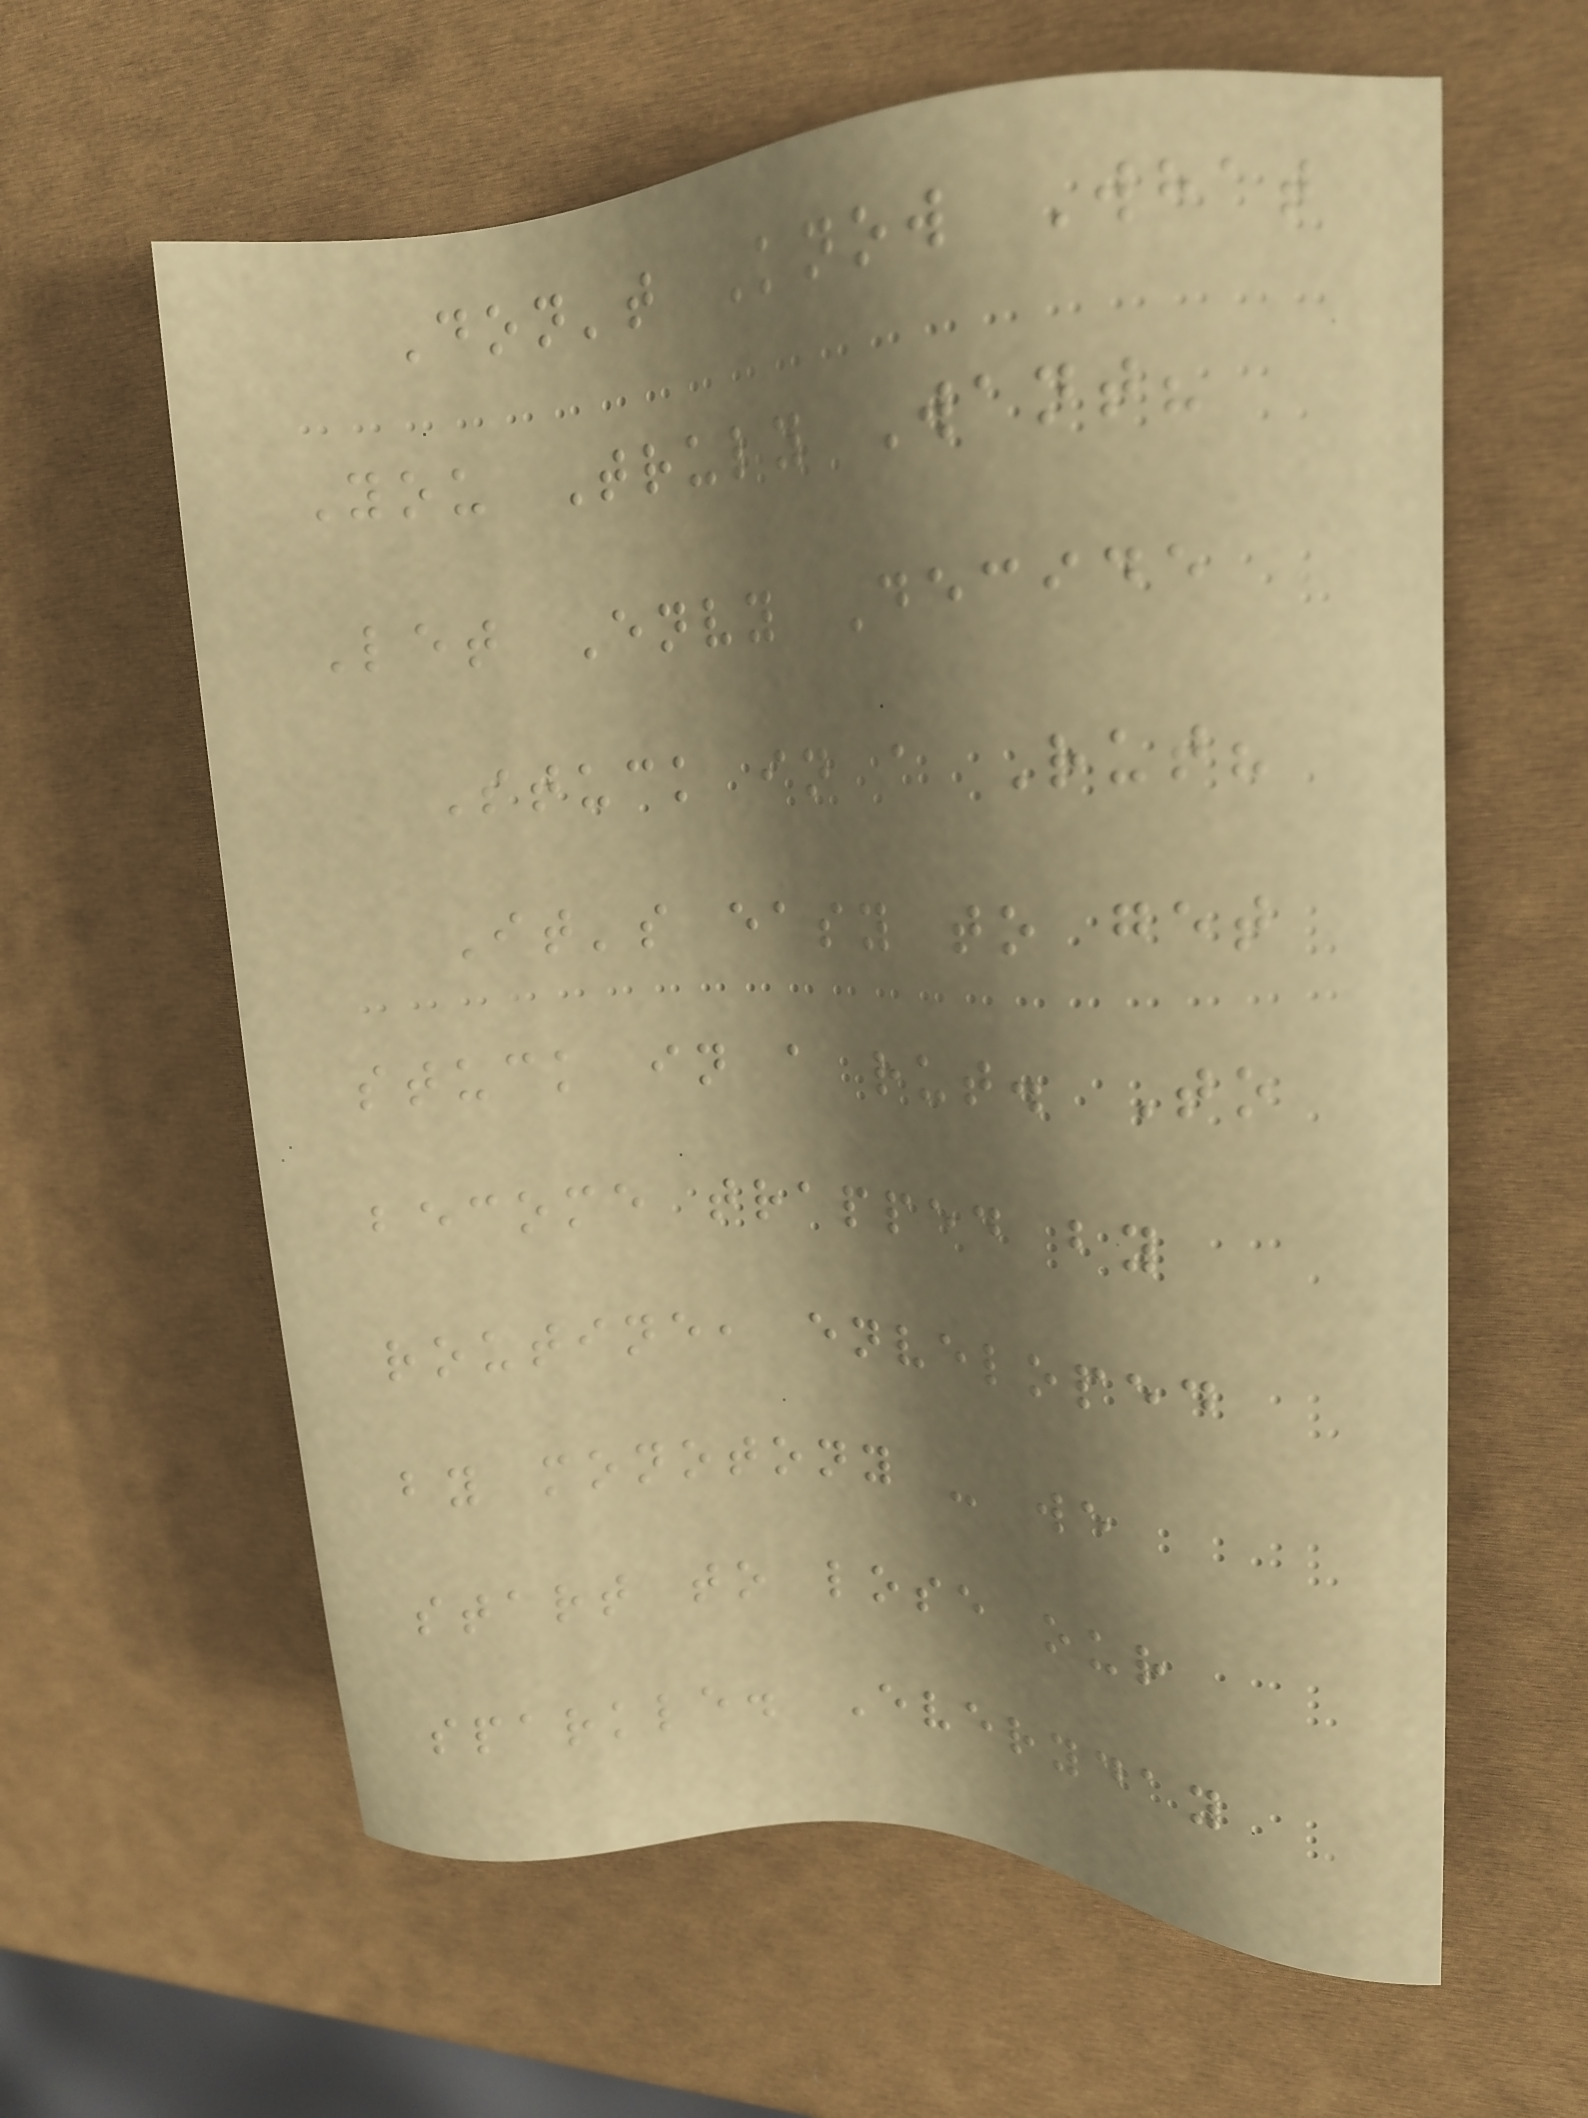Don't Know What
You Truly Want?
Let Envy Decide
Stuck in a Rut?
It's easy to get
stuck in a rut. To
become trapped by
routine, enveloped
by monotony - we
start to lose our
sparkle. Everyday
